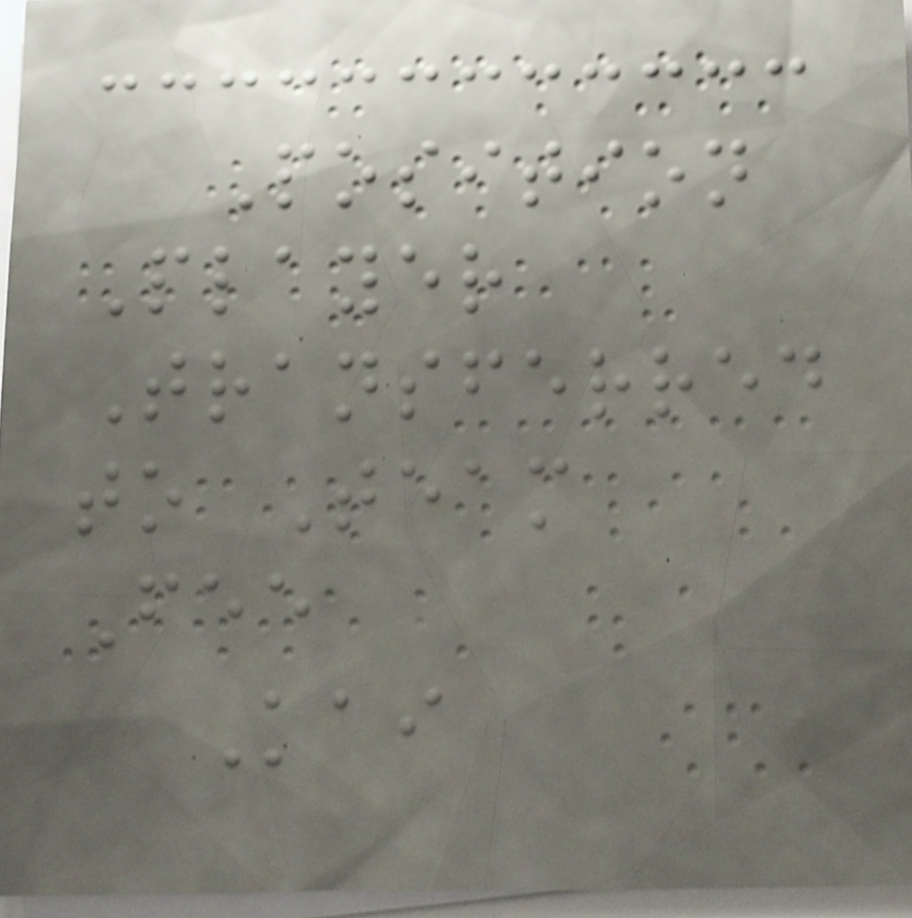Position
Player
Transferred
to Team
Fee
Kai
